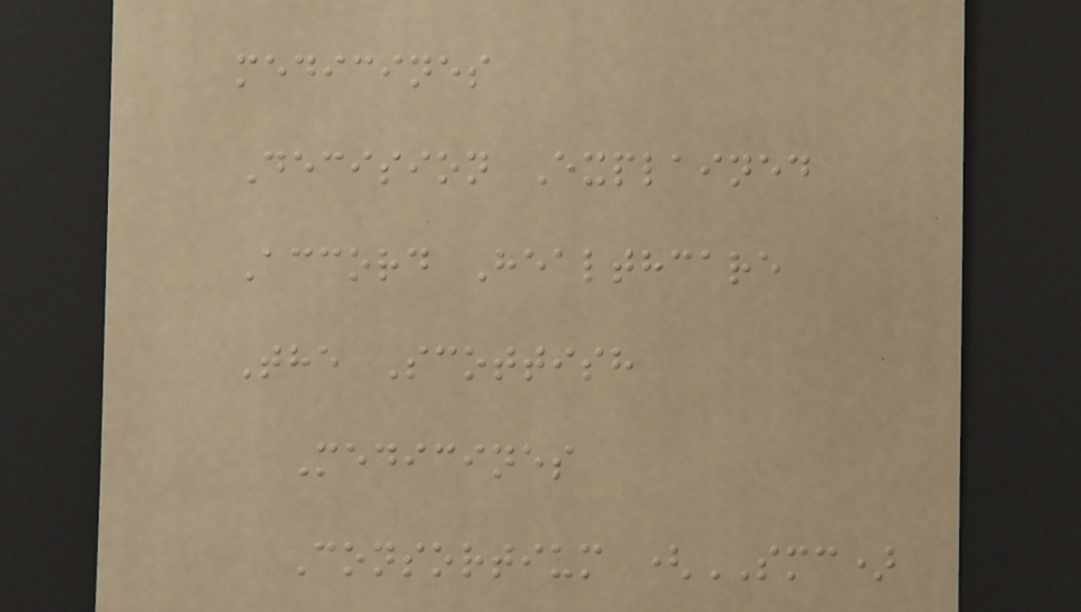medicines
Decision Explained
Accord Healthcare
The Scottish
Medicines
Consortium (SMC)
